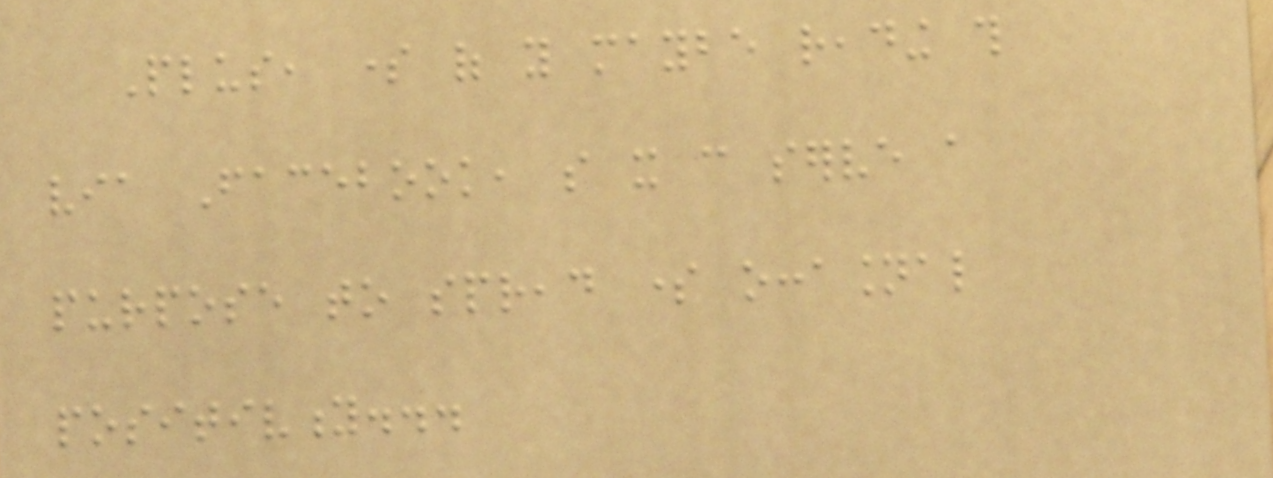Plus, some of you maybe reading this
via Facebook, so it can serve a
purpose to spread some occasional
positivity...
